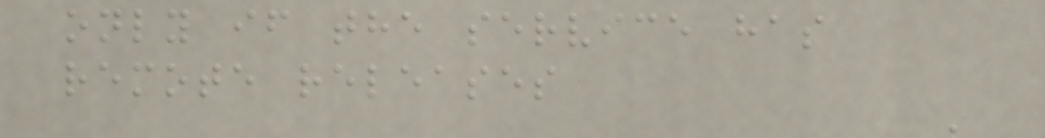only if the service has
remote releases
